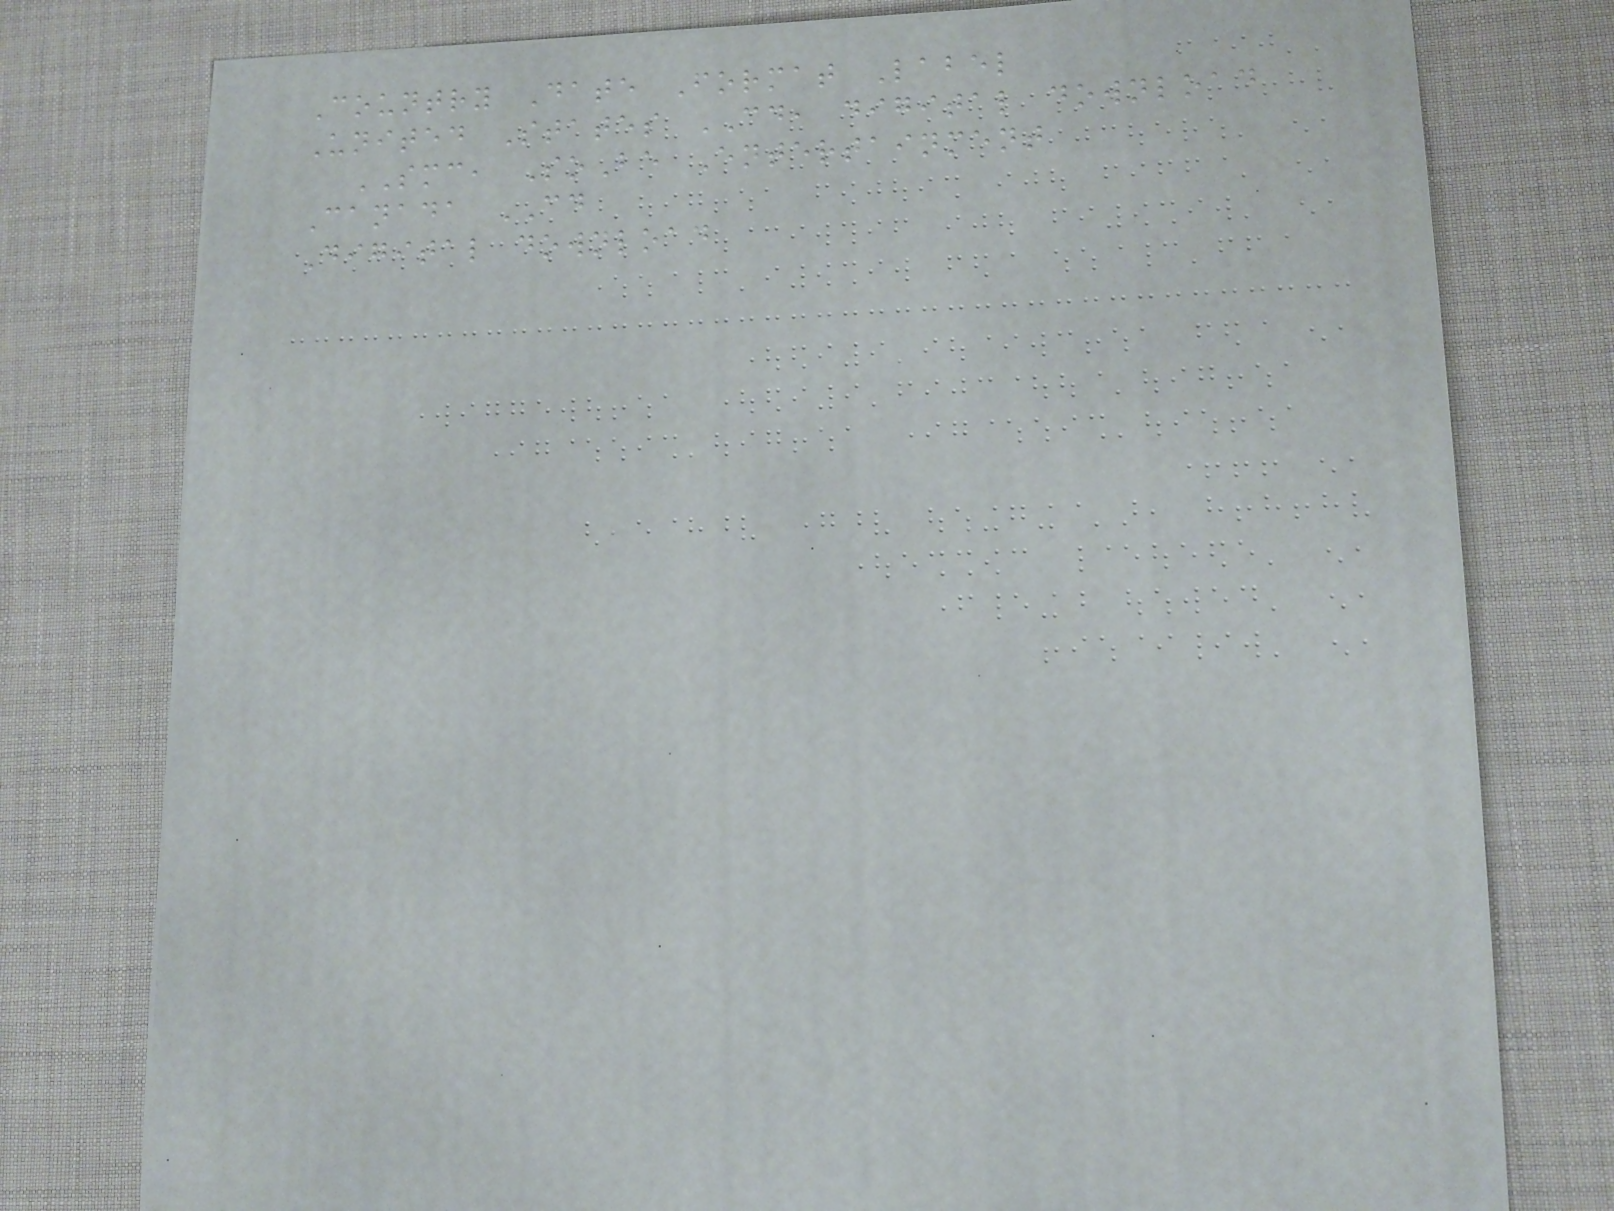Country Date Format Label
United States CD, digital download
SMC, SoBe Entertainment
Canada CD
Digital download
